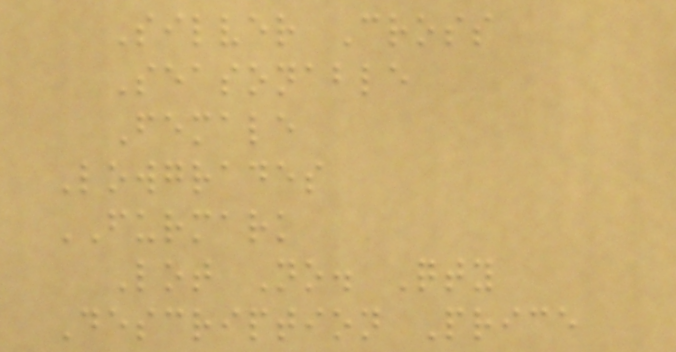Silver Cross
Seasonable
Female
Lowgrades
FURMARK
Lot No. Qty
Description Price
